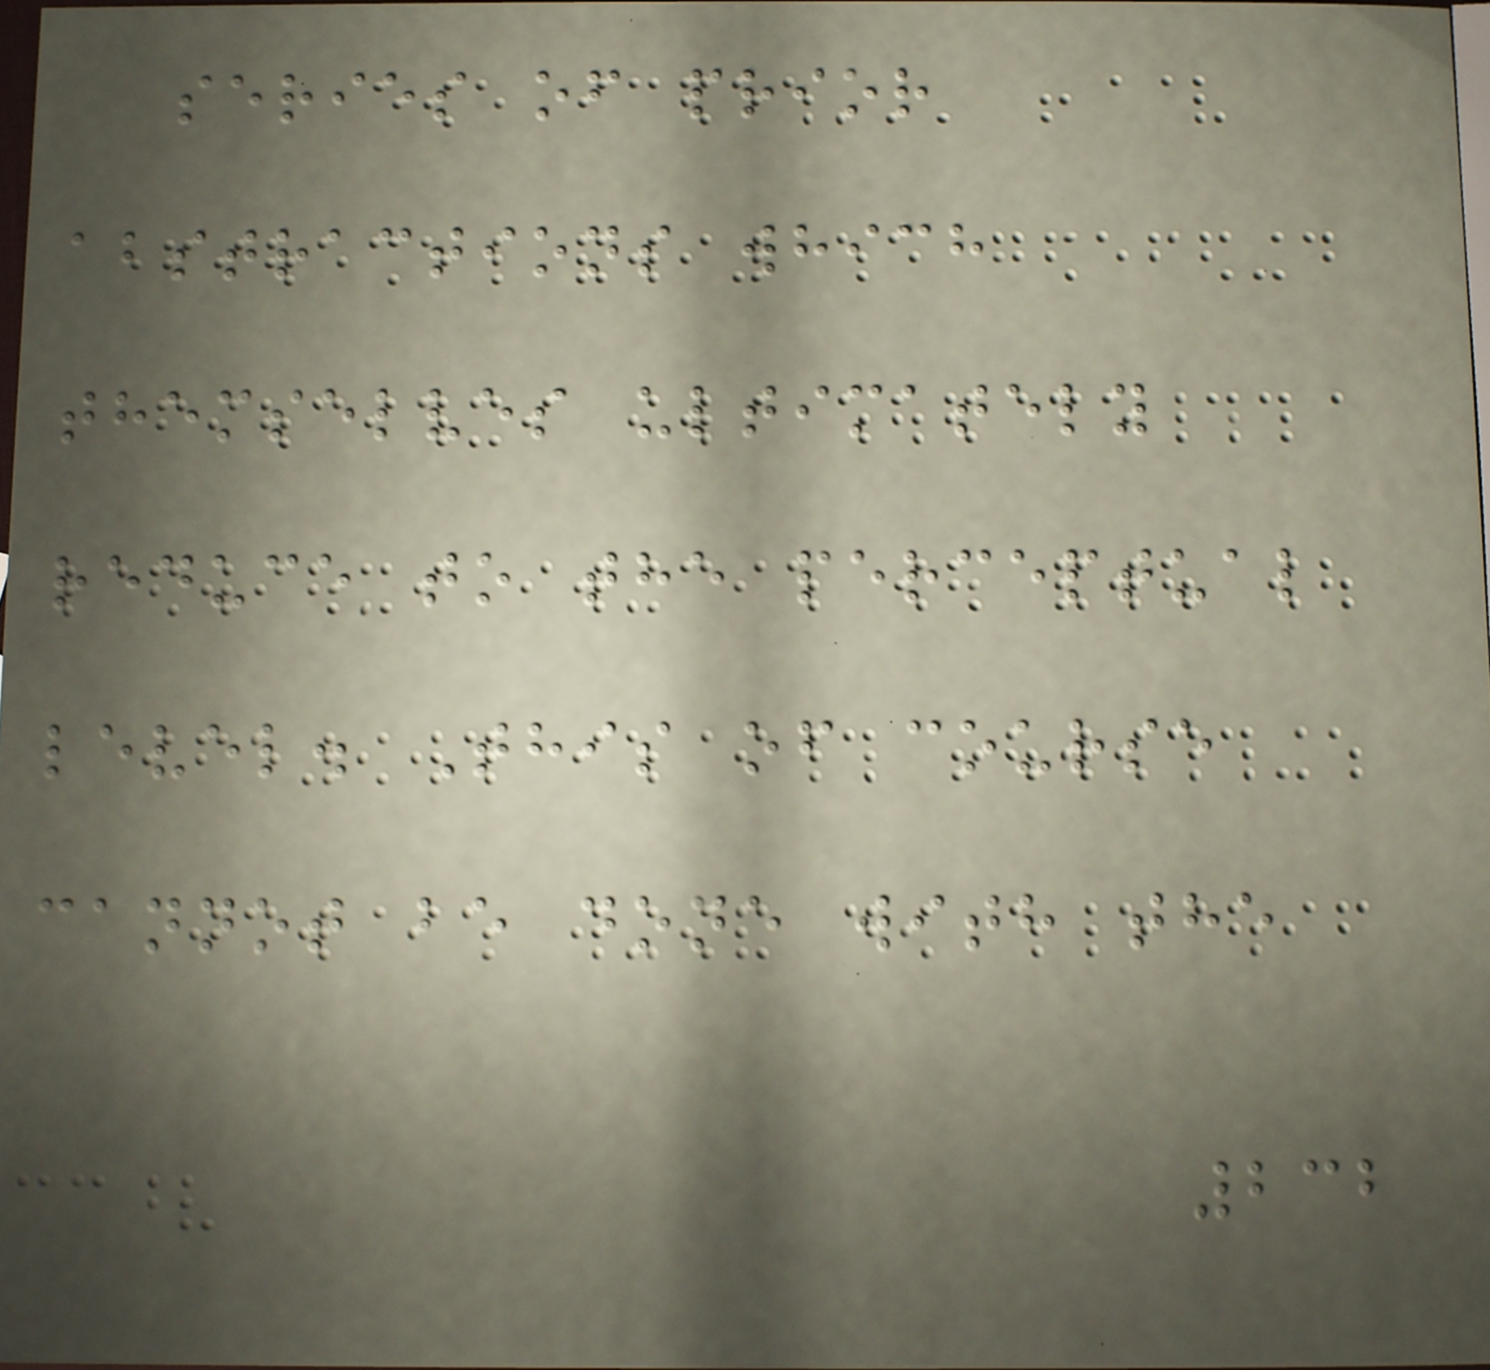series of prior
abstractions which
themselves ultimately
reduce to the perceptual
level. This of course
cannot be done with the
232
